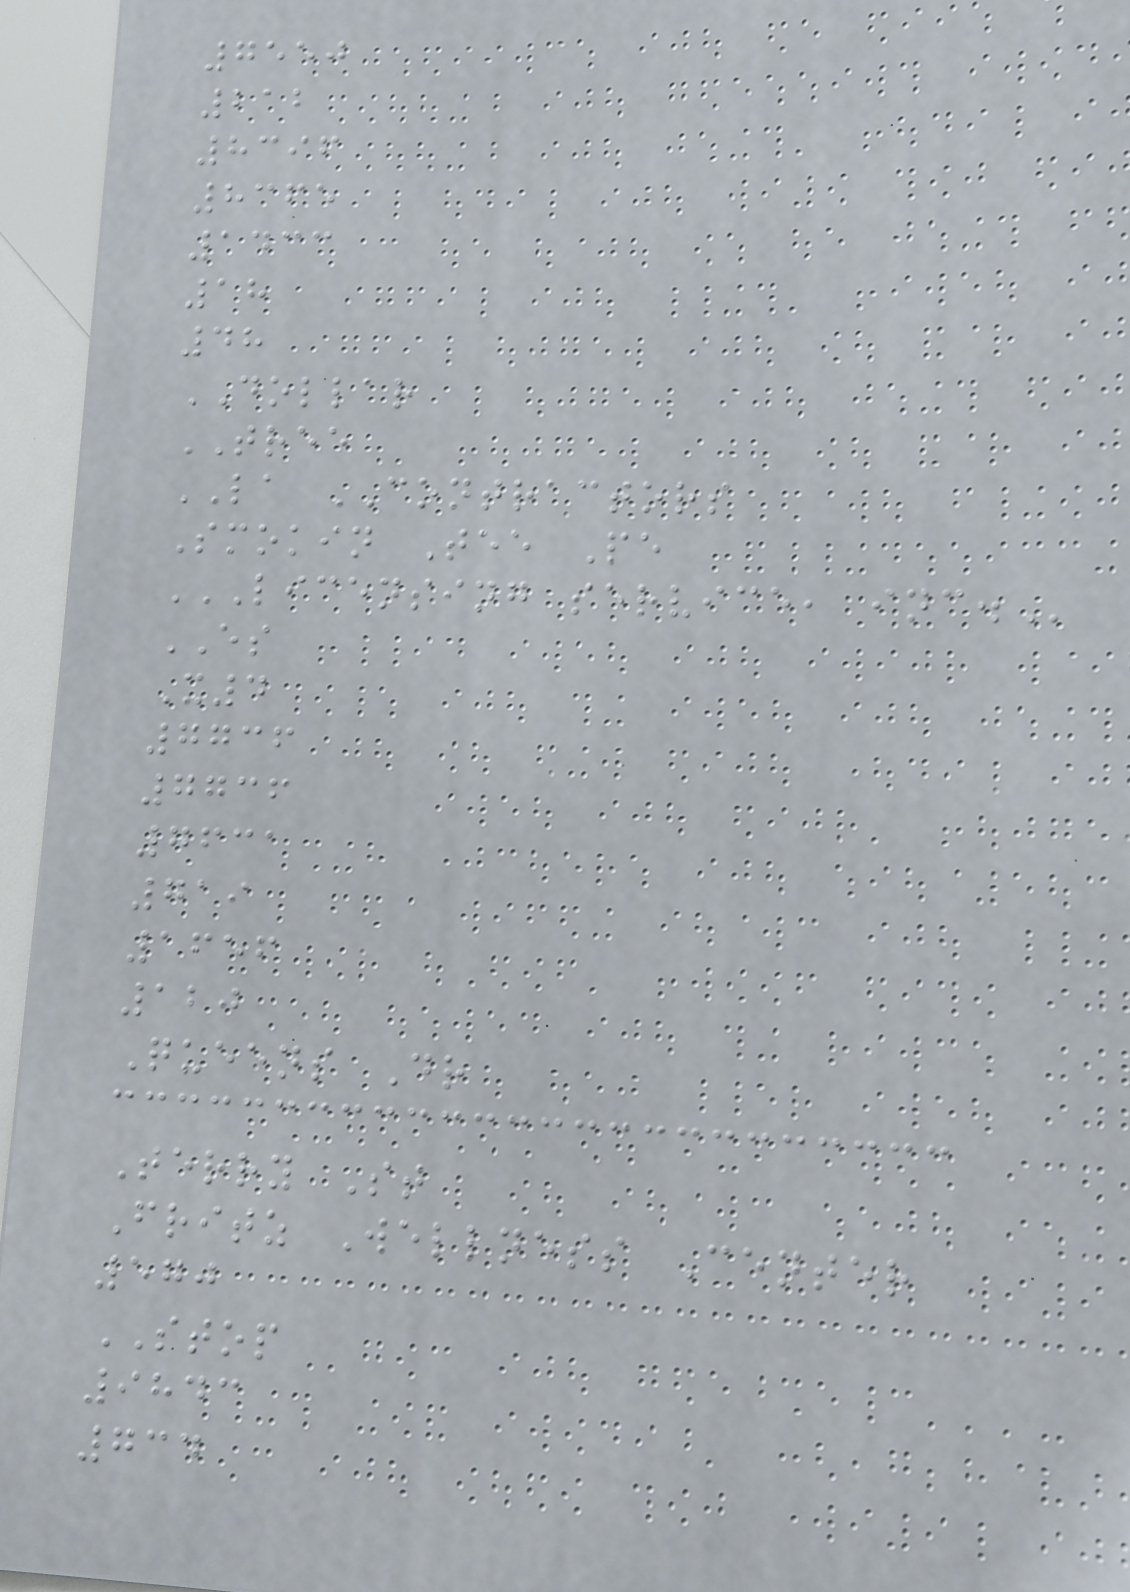7550
212
8396
8365
1433
18
48
DOLLAR
TREE
LA CONTRACTORS
Smokin Tee Pe
LICENSING SERVICE, INC.
ES
X4
7736
7736
7631
719
1656
120
Queens Dr
Terry St
Fritz Wellness Center
570
STOP
9843
734
